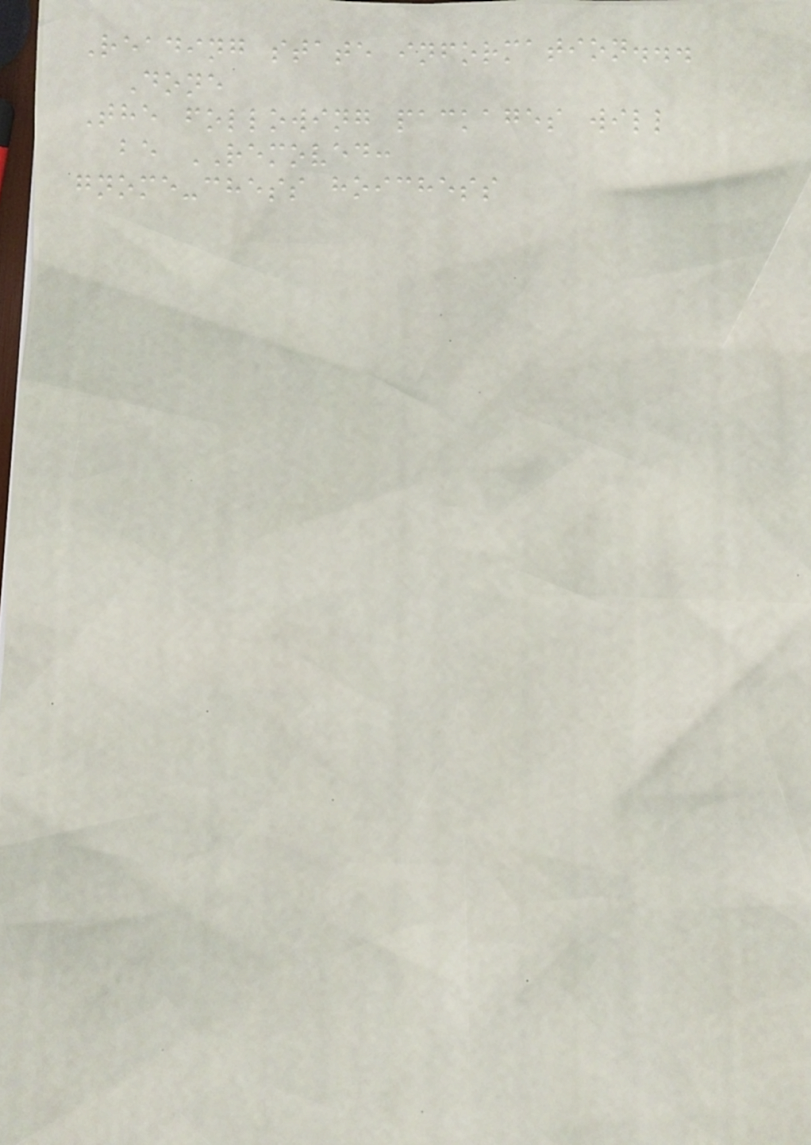Reading state information...
Done
The following packages will
be REMOVED:
gnome-chess hoichess
